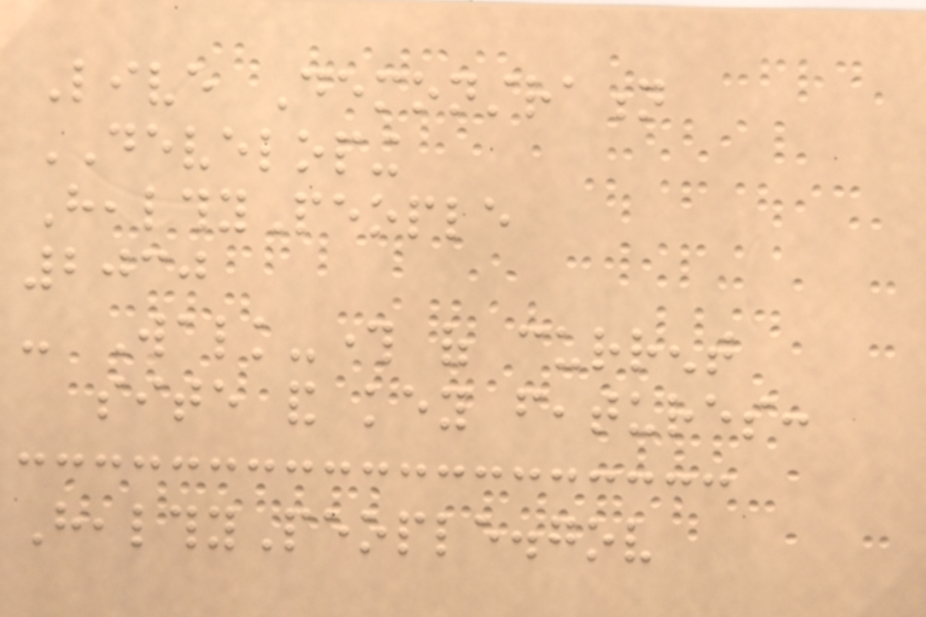Live Demonstration
DEVELOPING
HealthyPeople
2030
- Walk-through of current
site and key features:
HealthyPeople.gov
